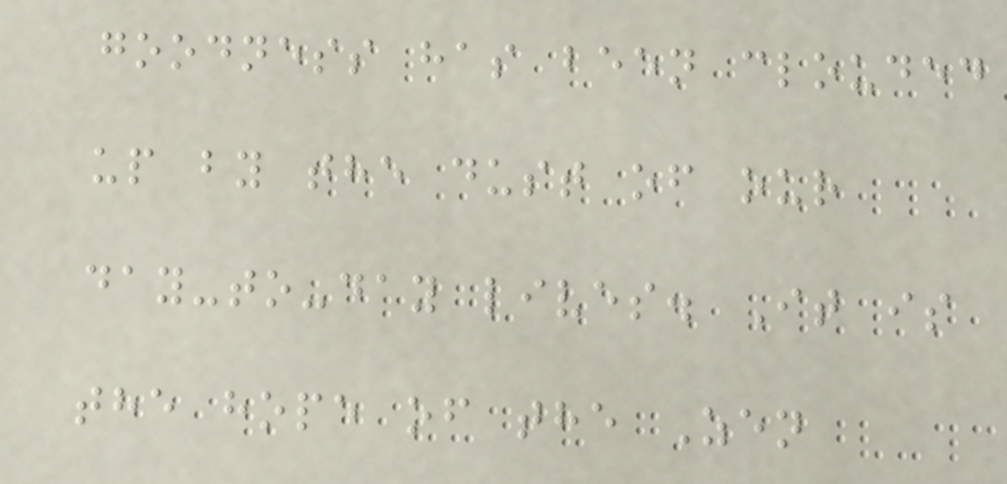goodness has been clouded
up by the dust of our
day-to-day lives. It is
the hope of the Zen
